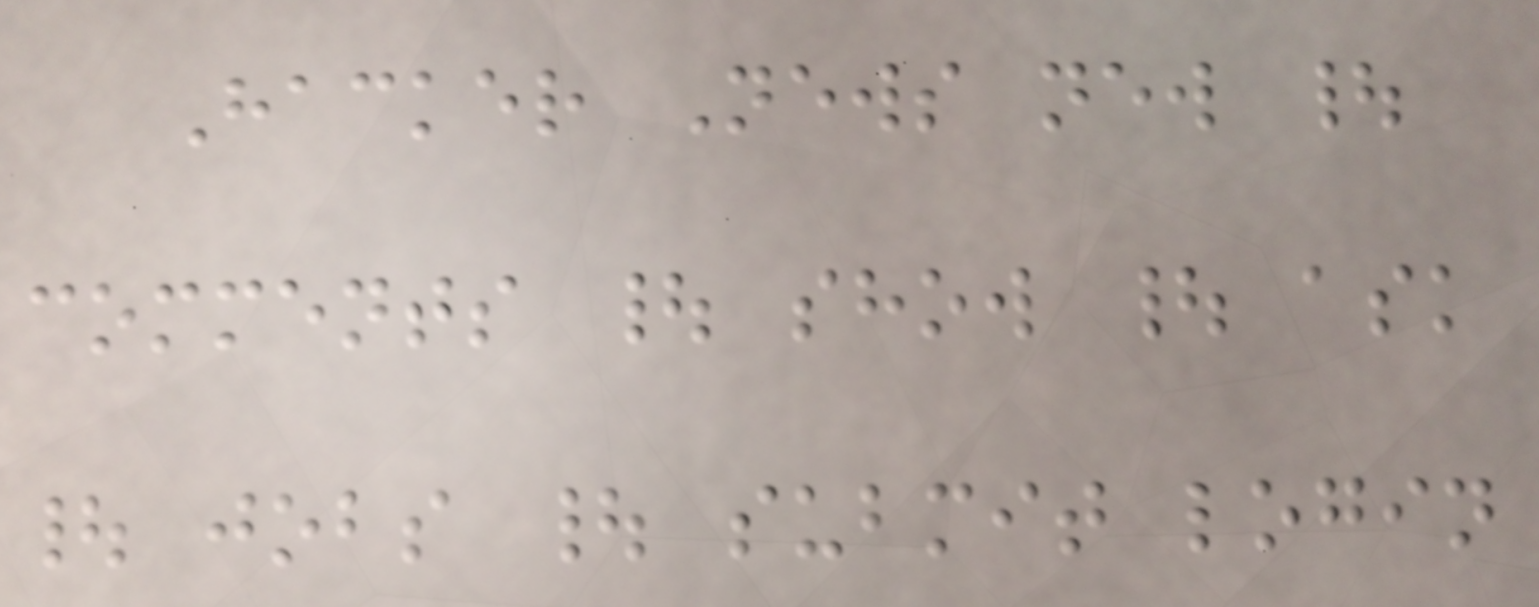Hacker News new |
comments | show | ask
| jobs | submit login
